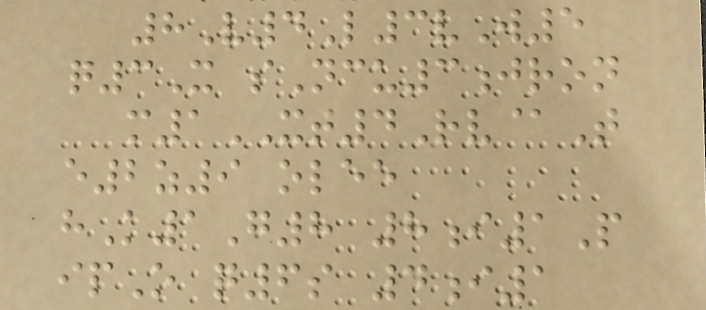8V4L3vW5
q3X sNcu3jron
m1XT4Rv@T
e2z9 olee
hK1G8 8i1P
ipO q6s 4i1
